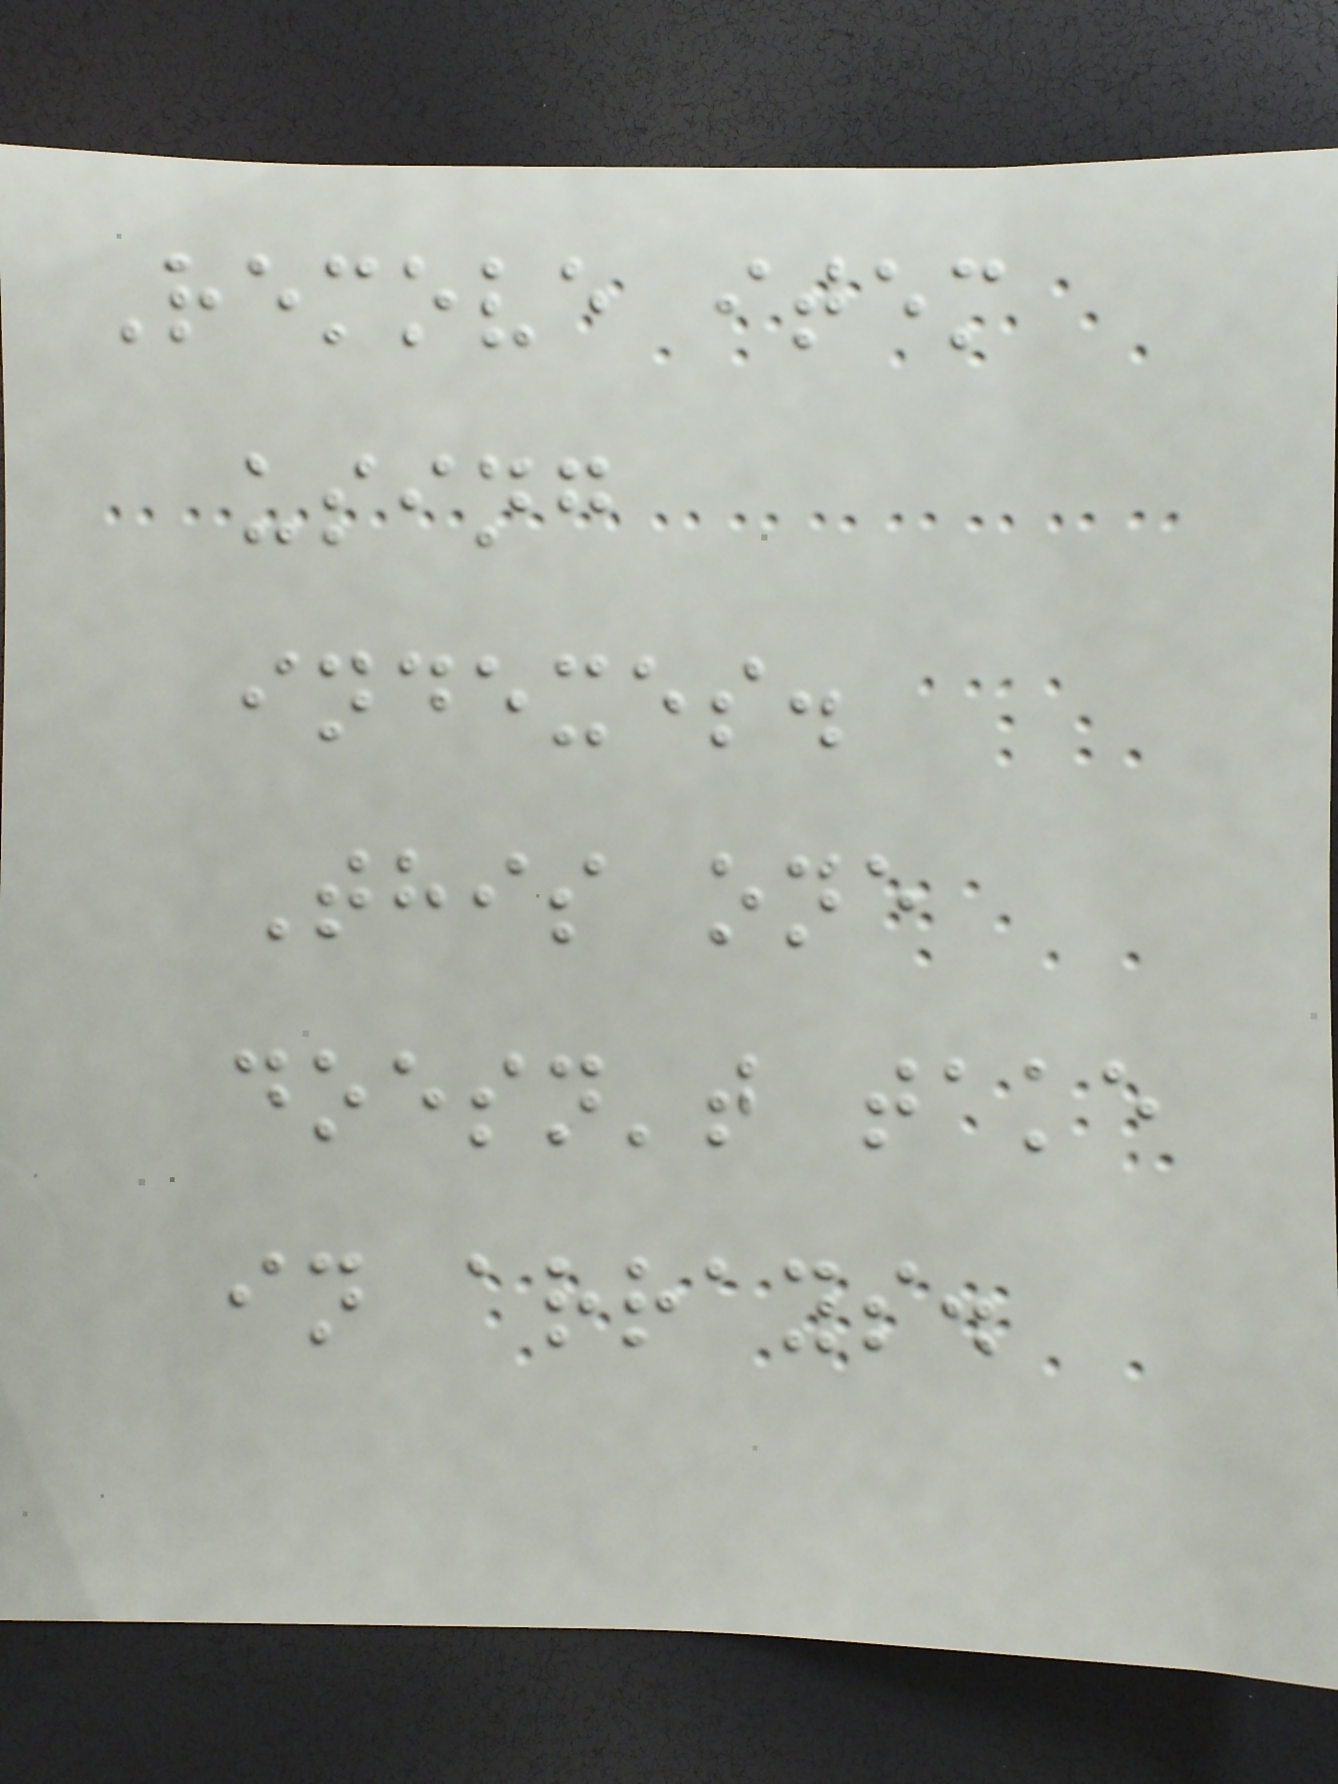Remove item
using
indexes.
This one
doesn't take
in arrays.
